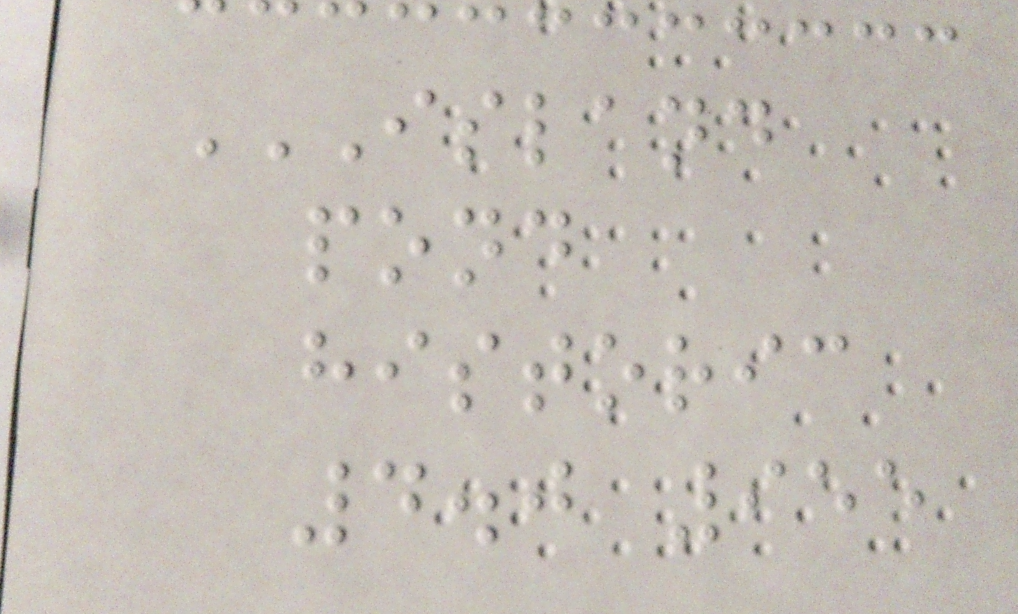ISLAND
POND
HISTORIC
4.0 955
